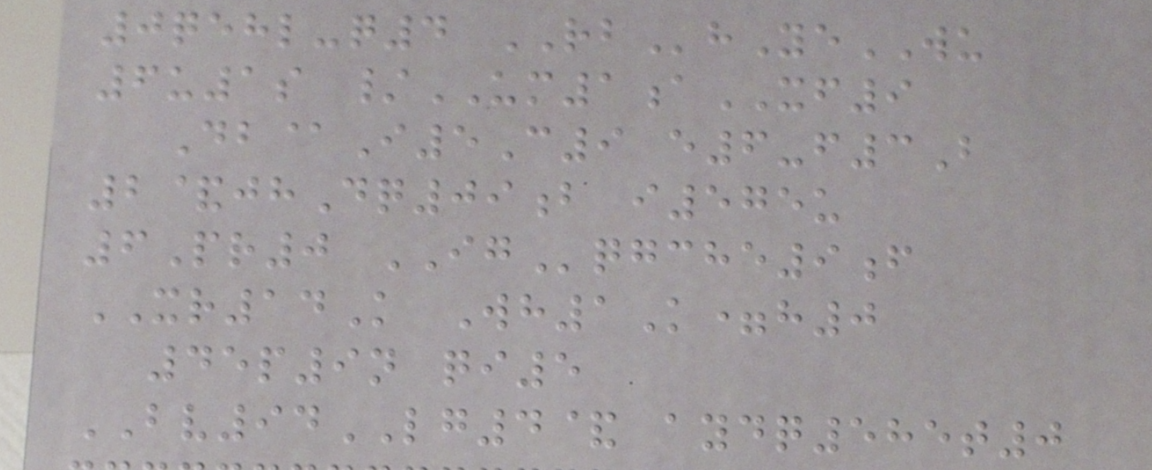0qehl-q4 RBhYeWU
6u1s /UM1aXF9
Db@I5C9 e6-f3B
2&jhDq09b i575u
6Pr0 IGqgche9f
XR14K Wh1K=h0
45p9n qi5
BV94LG4& aydq585t0
